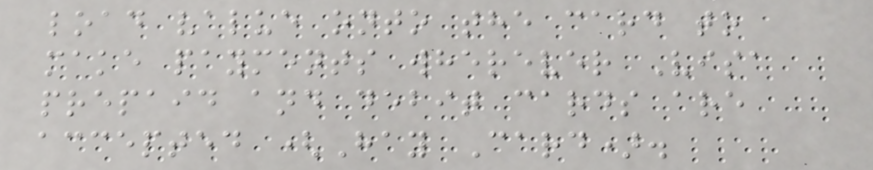load value onto the card to
make payments wherever Visa
prepaid and debit cards are
accepted (Hay Card).
